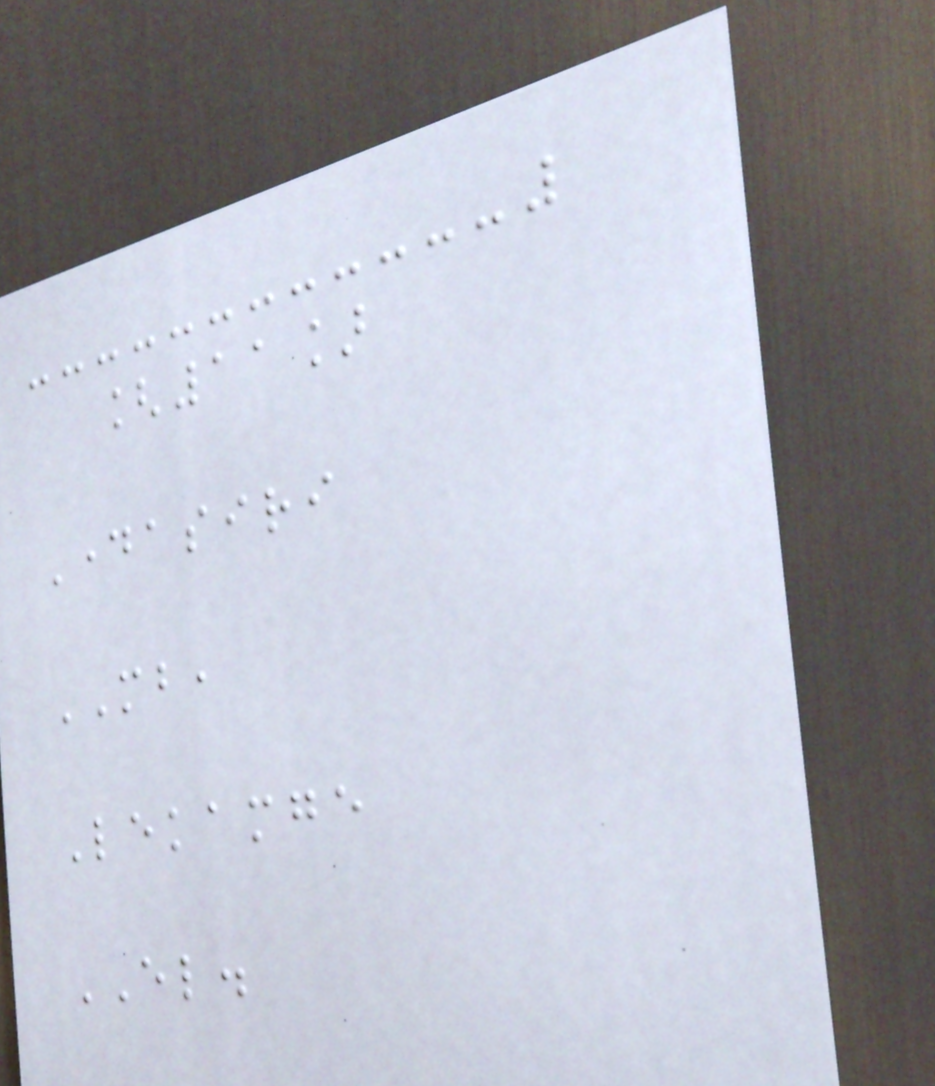[11]
Dayasiri
MB,
Lekamge
EL.
